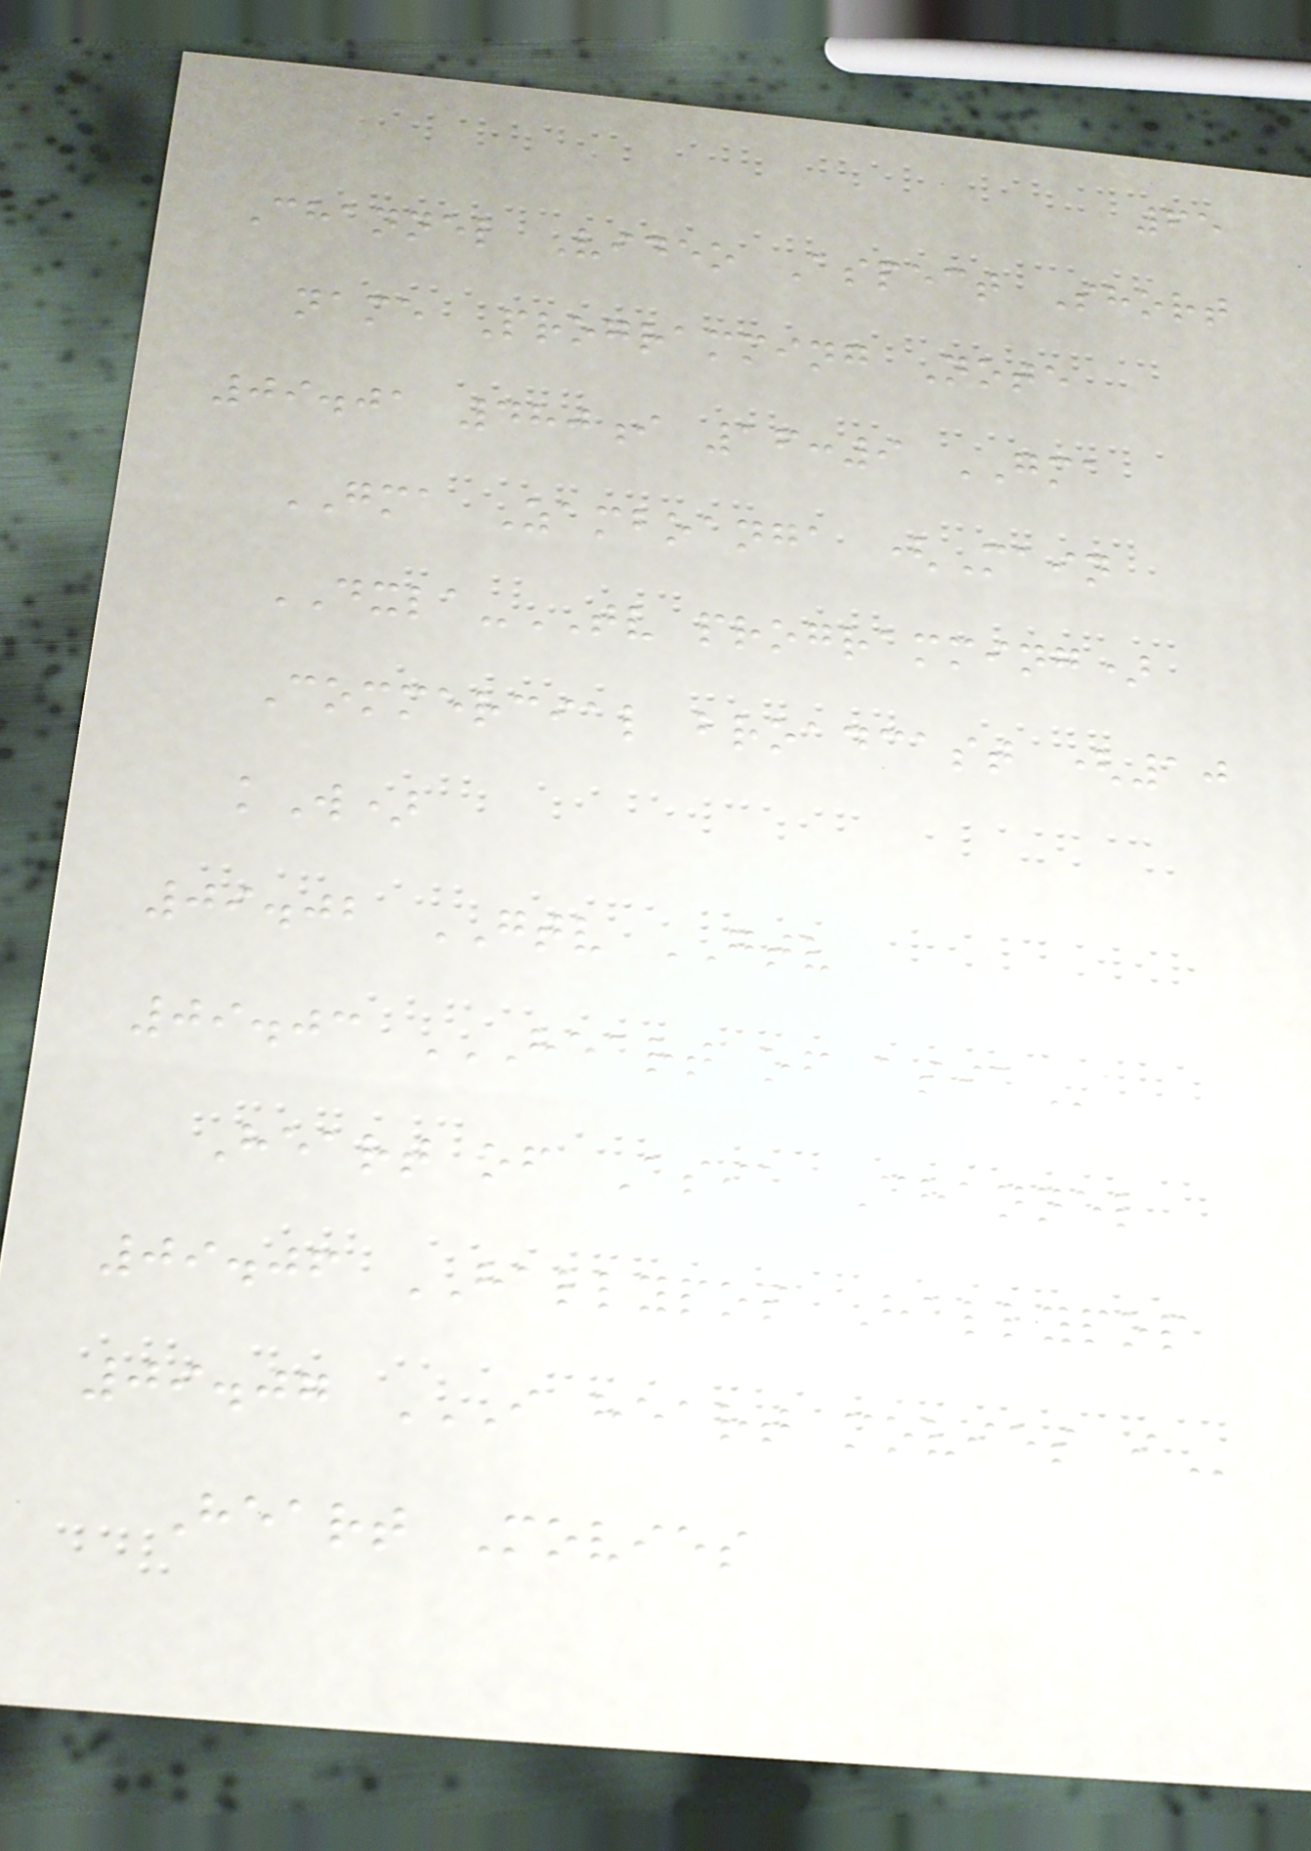65
Channel Video Aspect Short
name Programming Note
09.01 480i 16:9 GMA
GMA Zamboanga (Main
DXLA-TV programming)
Commercial broadcast (10
kW)
09.02 GTV GTV
09.03 HEART OF ASIA
Heart of Asia Channel
09.06 HALLYPOP Hallypop
09.07 I HEART MOVIES I
Heart Movies
